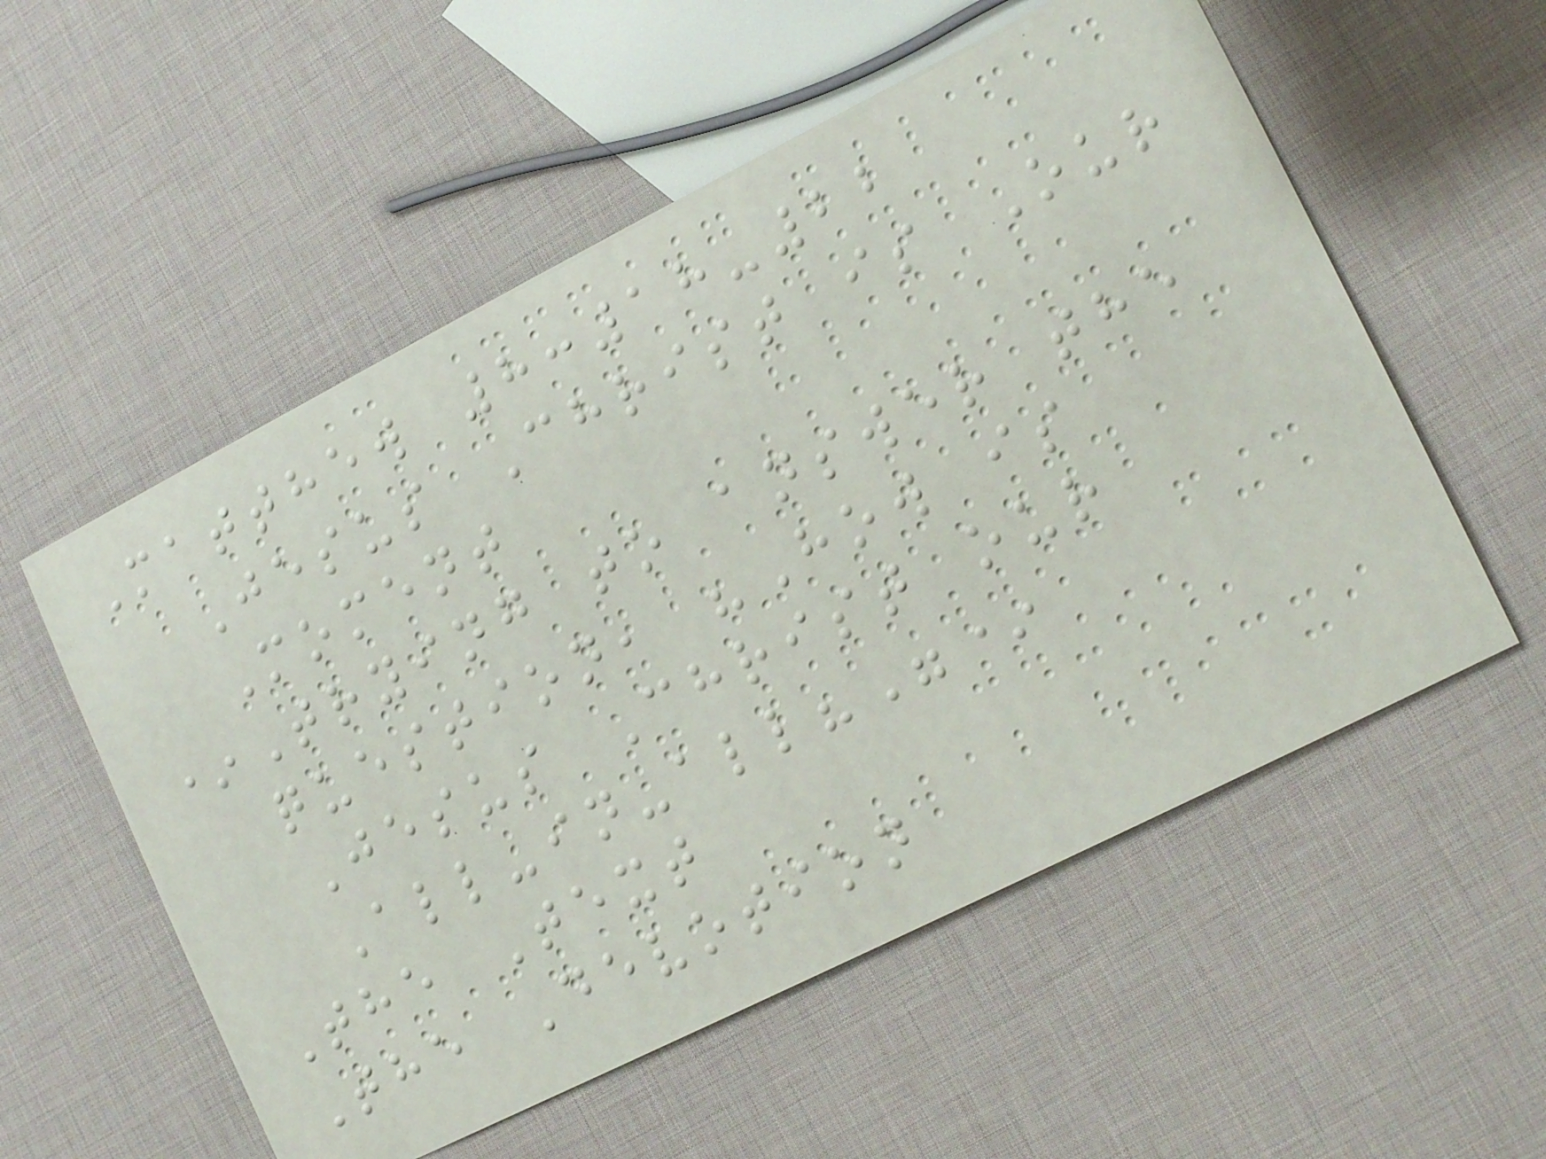Matthew 8:18-22
Jesus Christ is Our
Moment
*Trying to answer the
question, "How is
Jesus Christ our
All-in-all?"*
The Text
The Devotion
